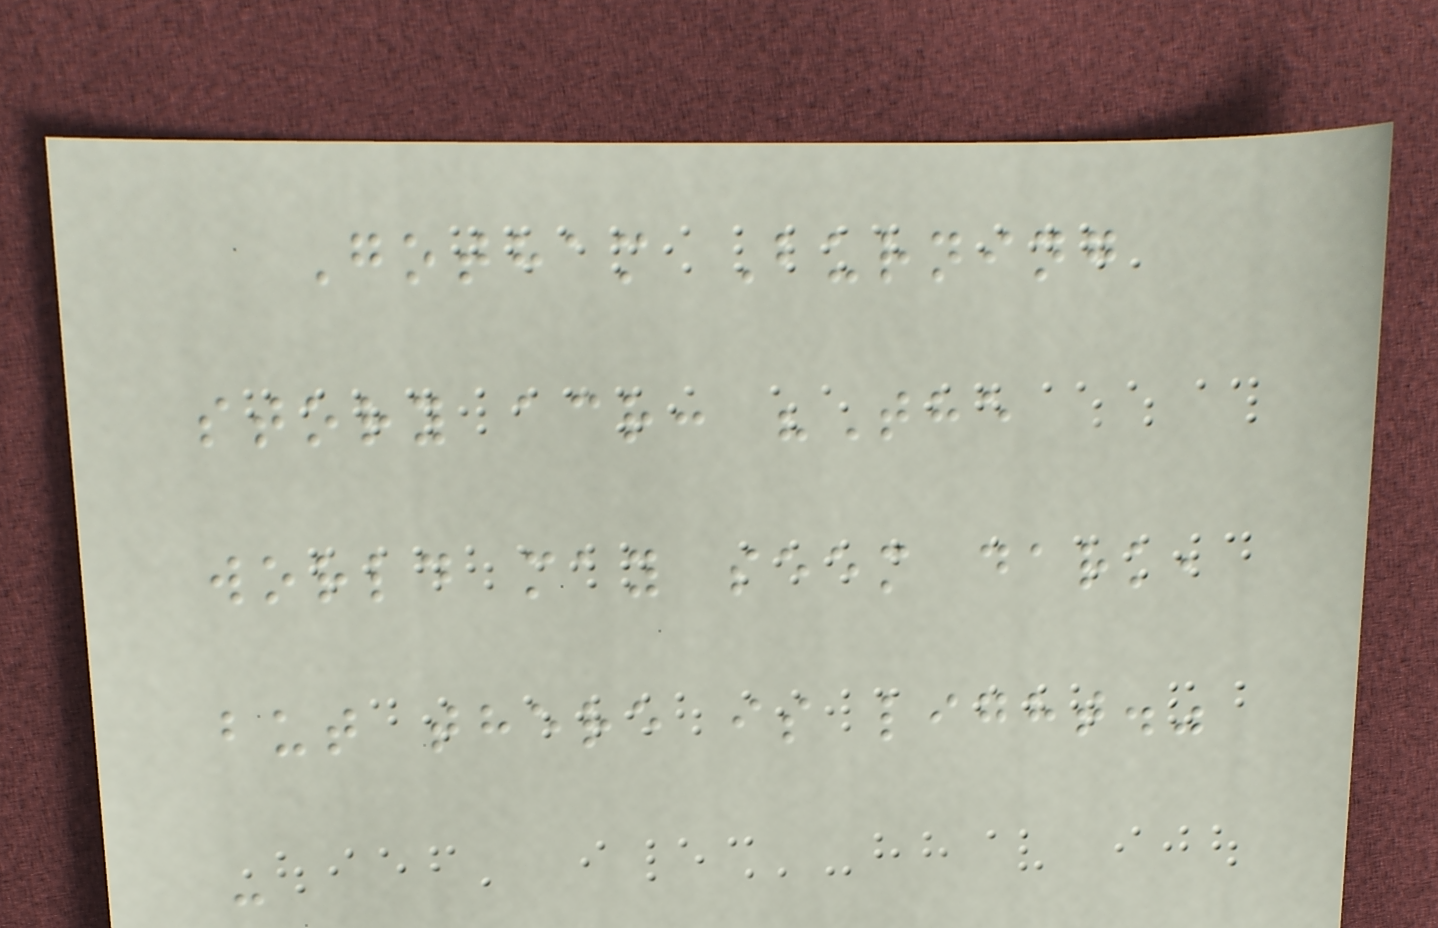Gotham Burning
story acr: "The
world may seem dark,
but there is light."
-
